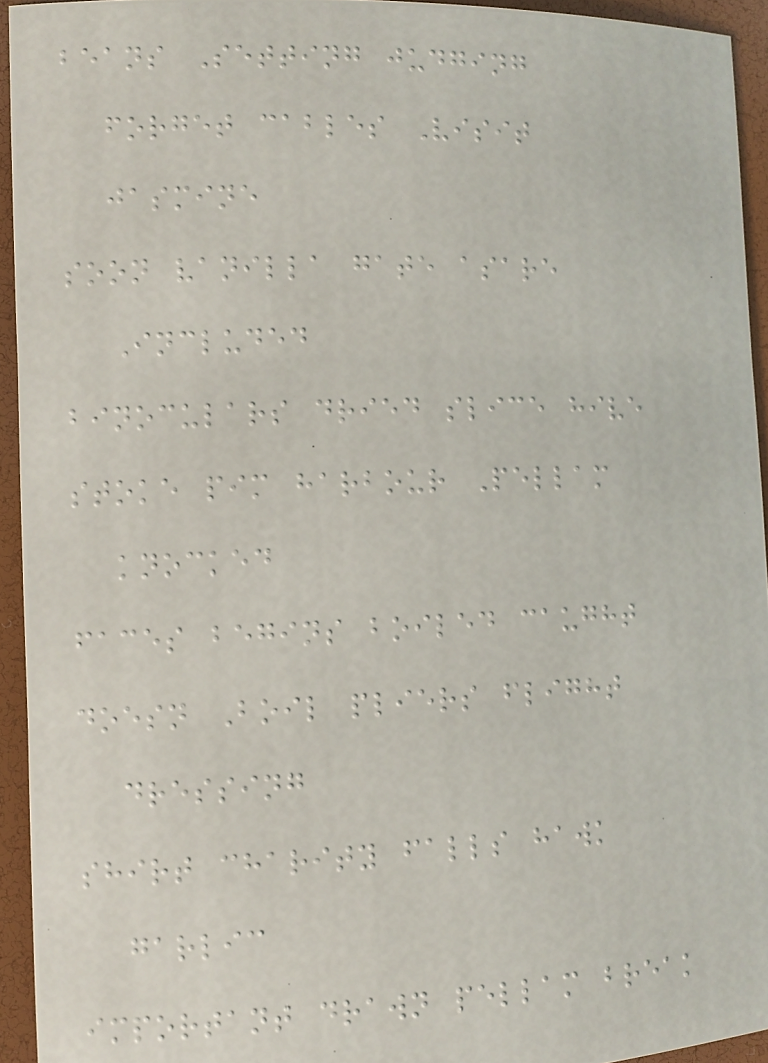beans Setting judging
forget cables Visit
jasmine
soon vanilla gate asare
Included
binoculars dried slice hive
stoke pim harbour Pellam
knocked
faces begins boiled caught
doesn Boil pliers flight
dressing
shirt charity falls hawk
garlic
important drawn pellam break
